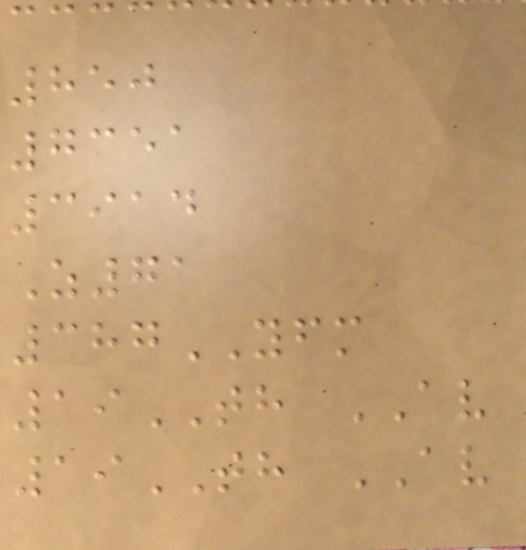850
7351
3914
Z71
387YFM
19TH AV
19TH AV
